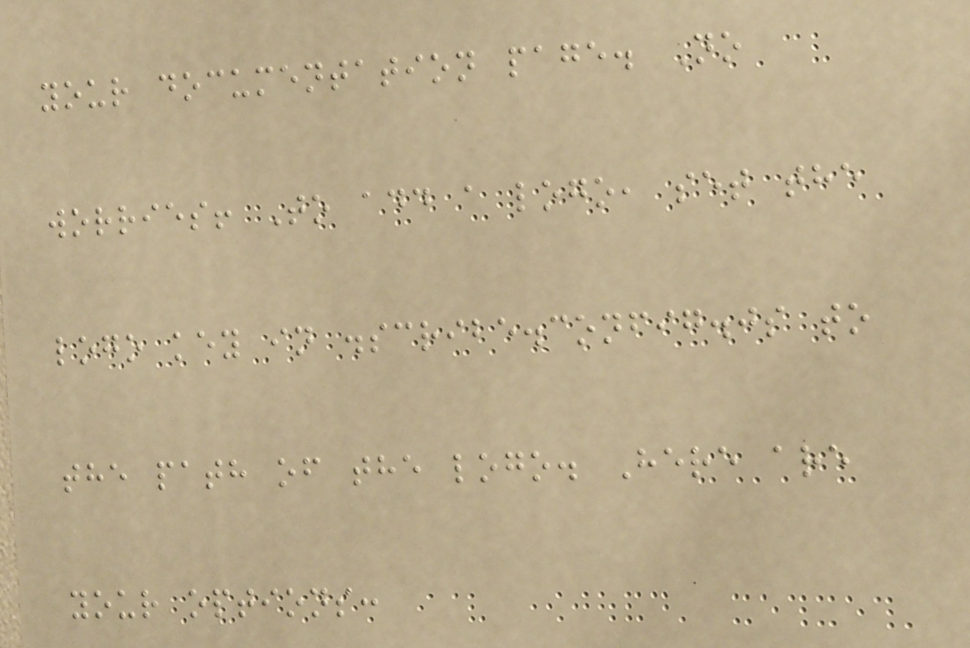your documentation page. No
worries! To add a logo, set the
logo key in .scribe.config.js to
the path of the logo. Here are
your options:
